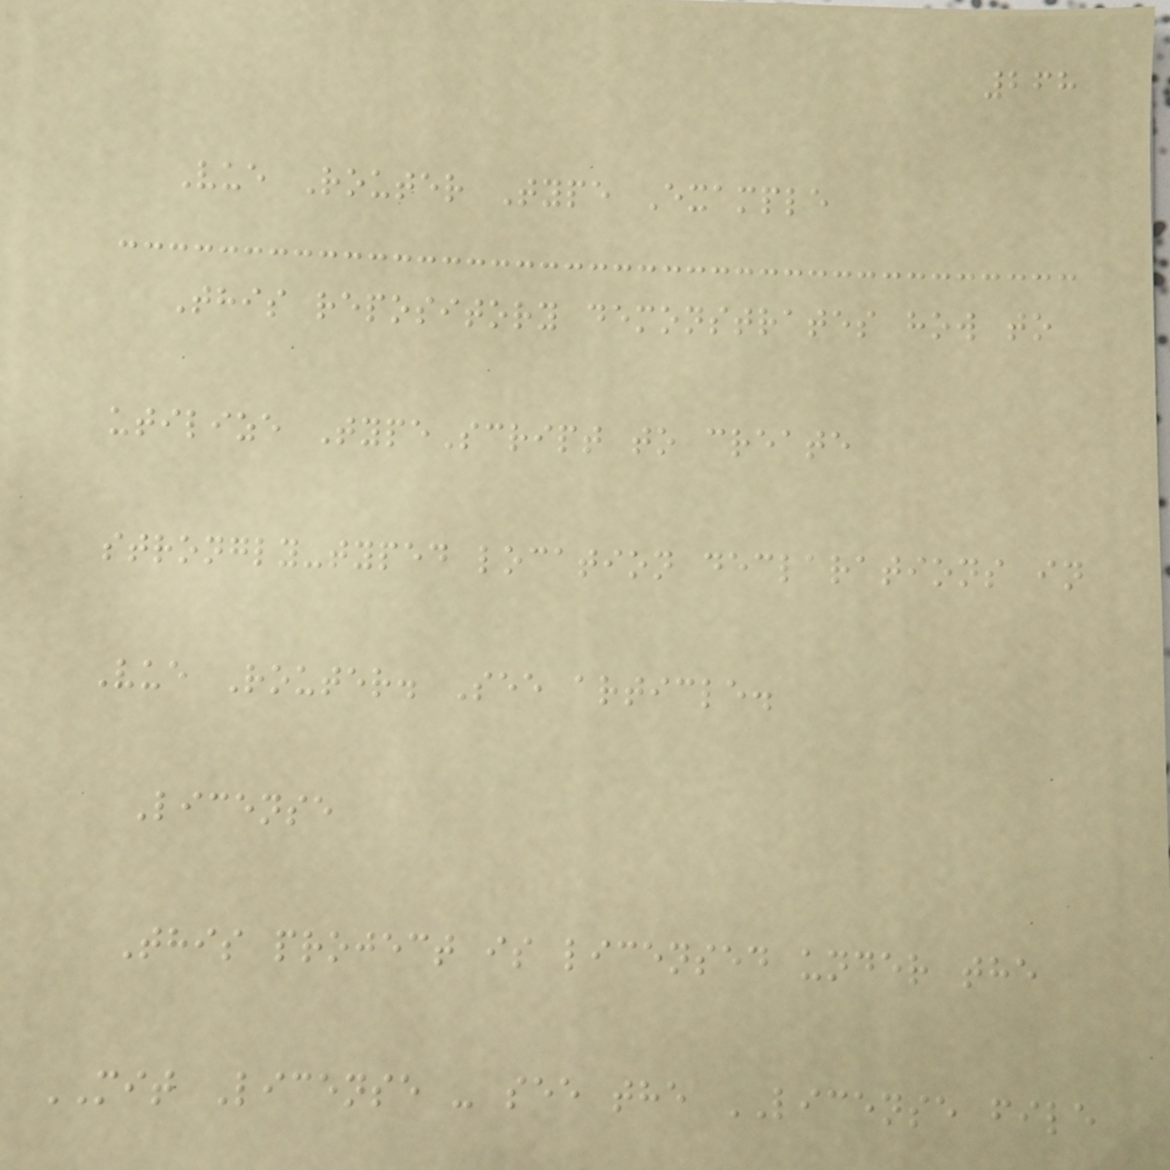268
Vue Router Type Example
This repository demonstrates how to
utilize TypeScript to create
strongly-typed location declarations in
Vue Router. See article.
License
This project is licensed under the
MIT License - see the LICENSE file
